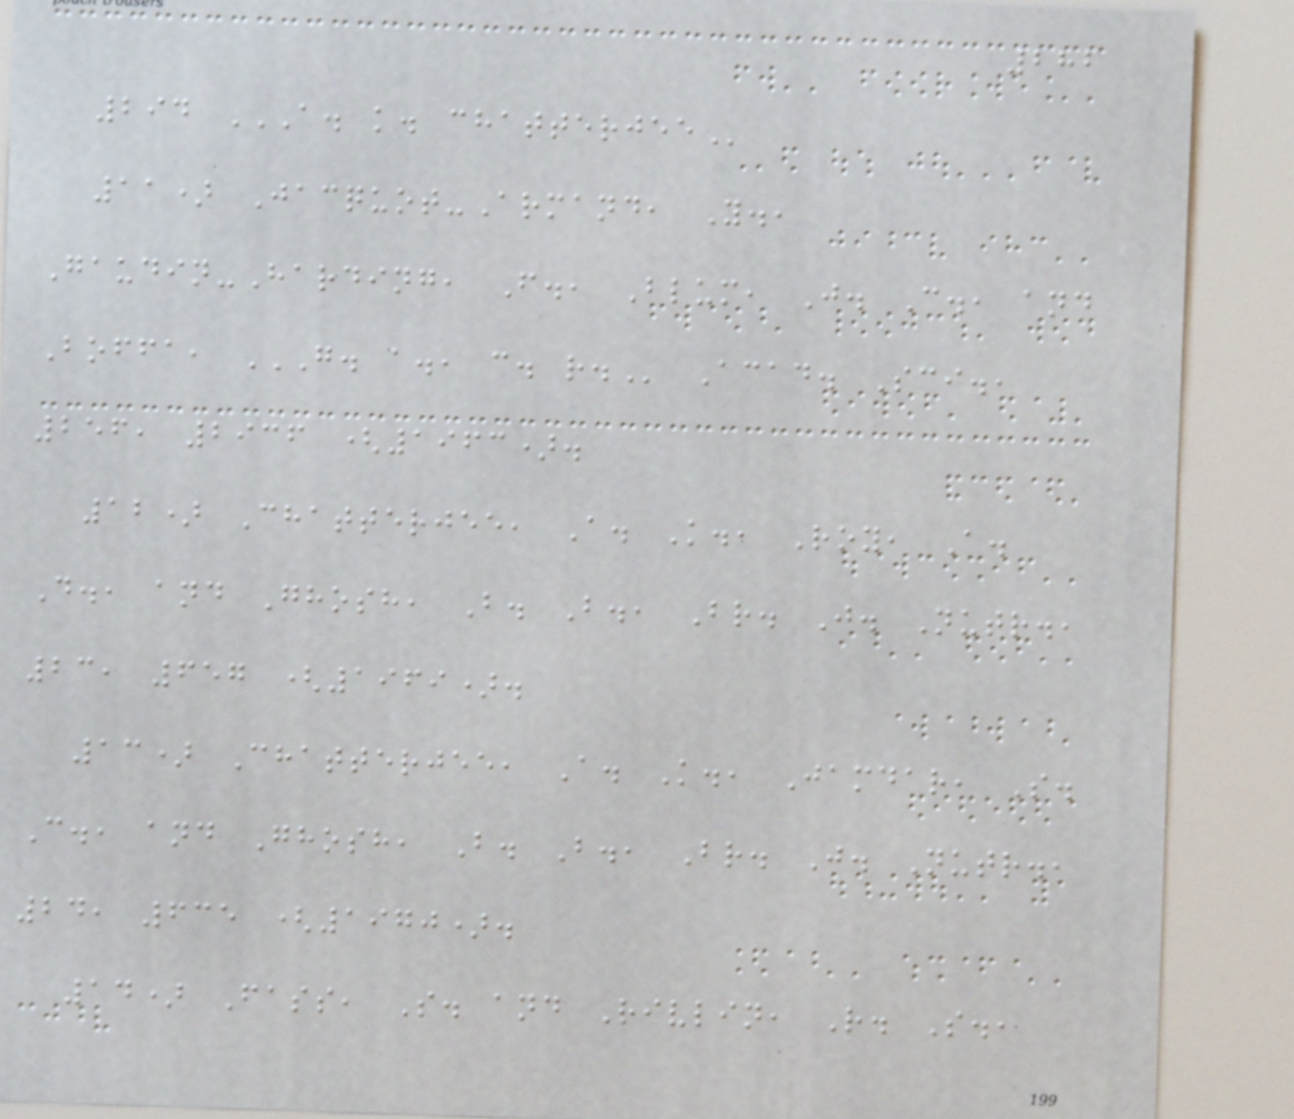282
294 A. K. CHATTERJEE
11) Jacquot-Armand, Y.,
Gaudin-Harding, F., Blum, J. C., and
Boffa, G. A., C. R. Acad. Sci.,
256, 2936 (1963).
12) Chatterjee, A. K., Roy, A.
D., and Ghosh, B. B., Br. J. Nutr.,
23, 657 (1969).
13) Chatterjee, A. K., Jamdar, S.
C., and Ghosh, B. B., Br. J. Nutr.,
24, 635 (1970).
14) Fass, S. and Rivlin, R. S.,
